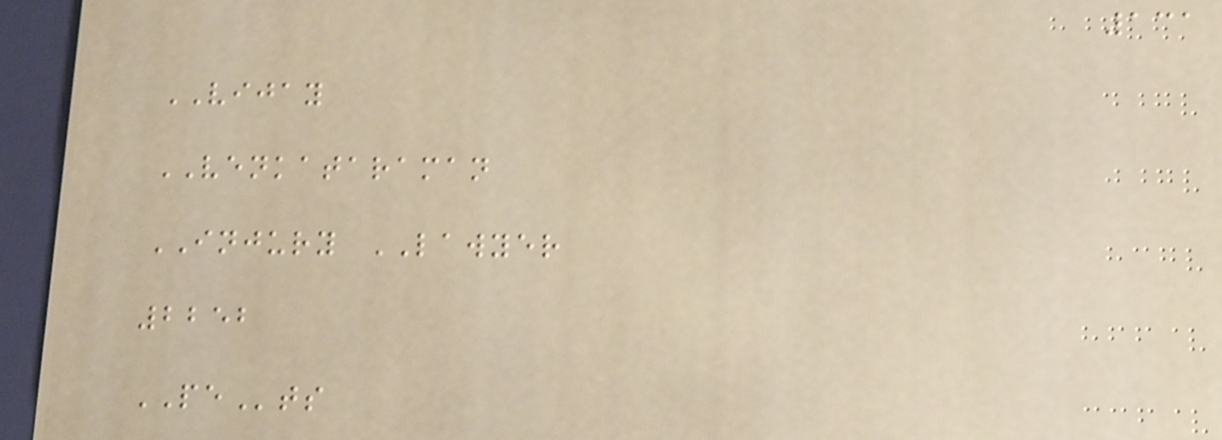131
VIJAY
VENKATARAMAN
INJURY LAWYER
2252
PEts
